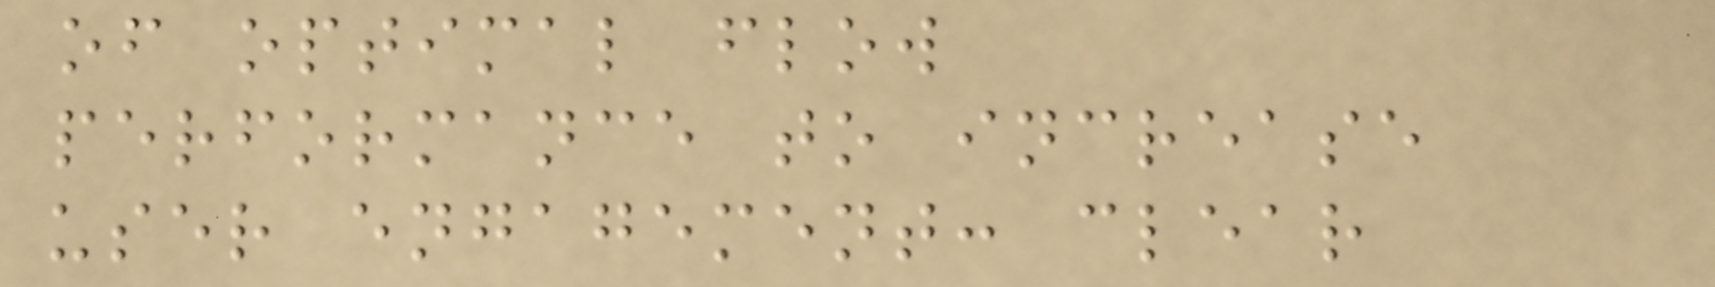of optimal flow
performance to increase
user engagement: clear
